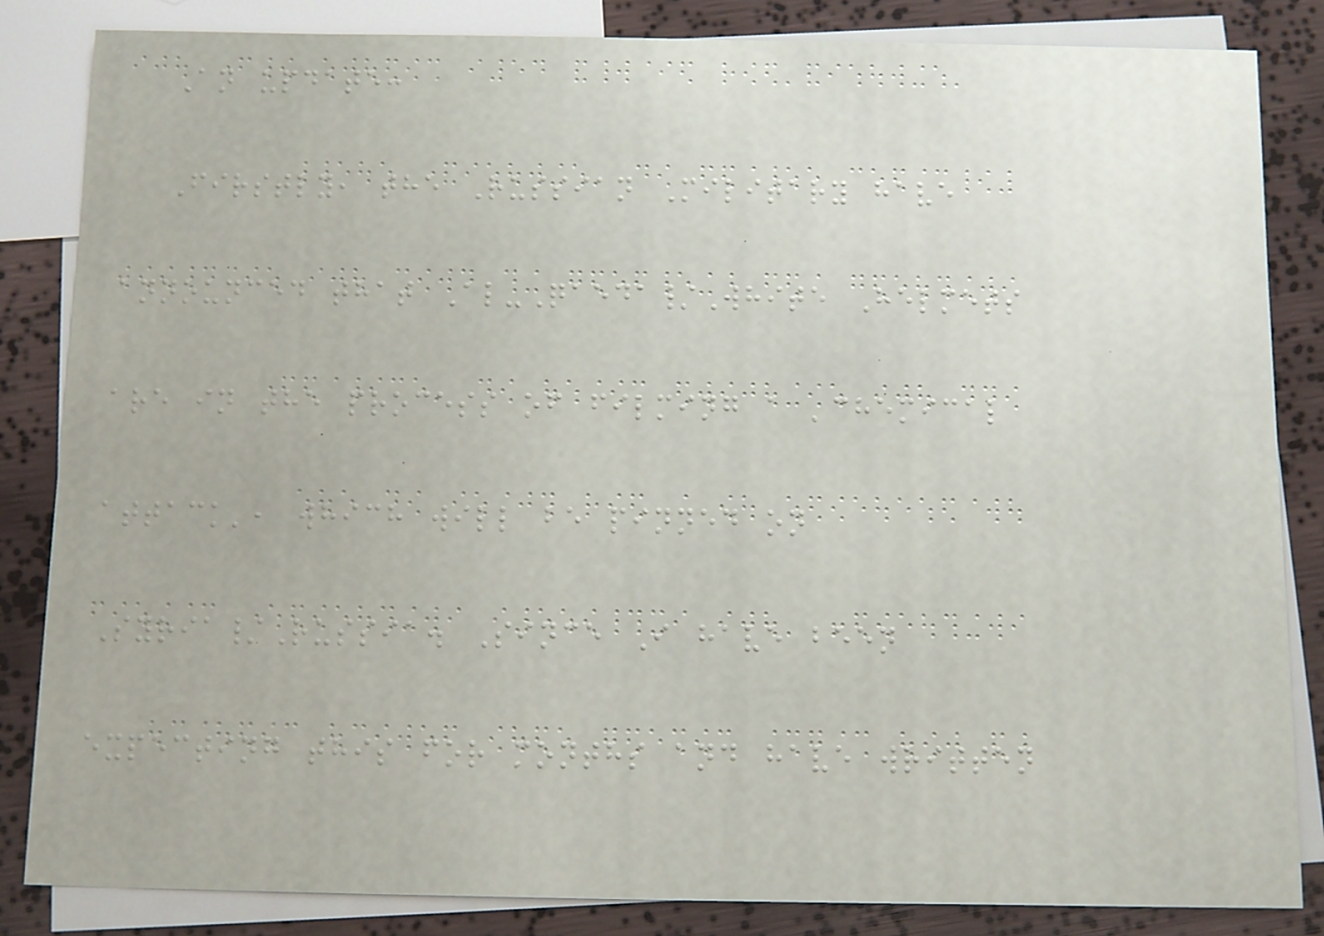An update:
Firstly, the Russian Military have
announced that Al-Qaeda/White Helmets
are in the process of filming a 'chemical
attack', which will be pinned on
Syria/Russia. Since I have been
expecting this for months and have written
